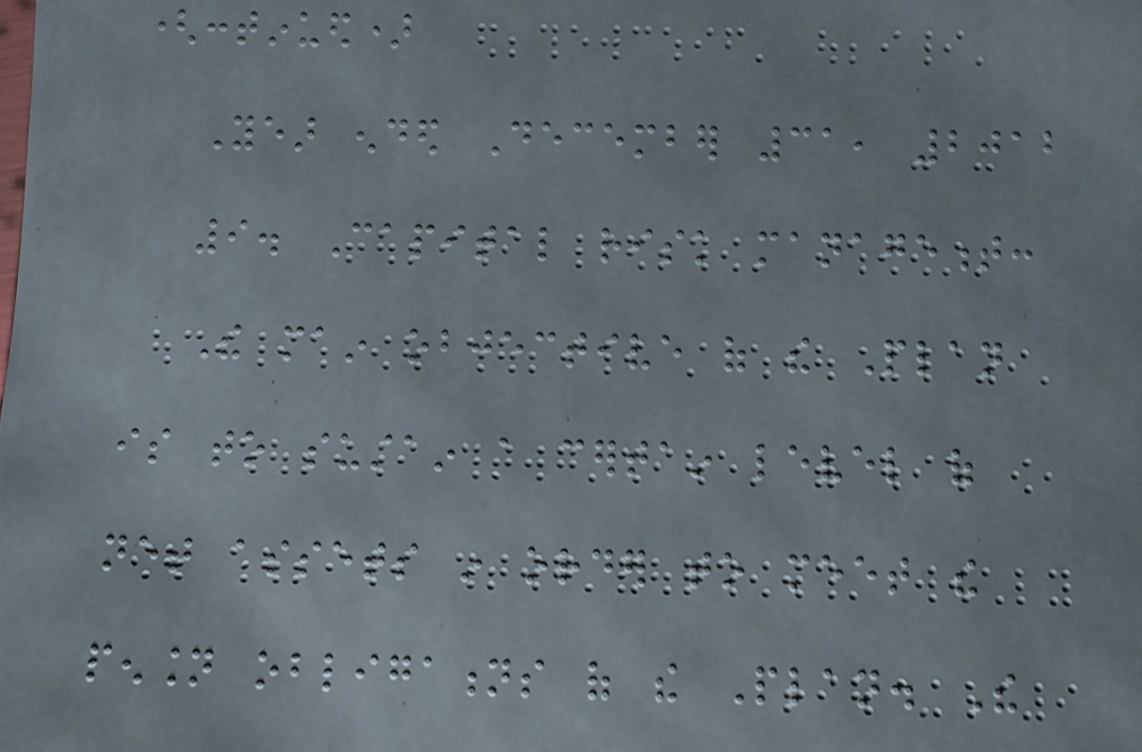(continued)
Year ended December 31, 2012
9. Capital risk management:
The main objective of the Plan
is to sustain a certain level of
net assets in order to meet the
pension obligations of the Plan. The
